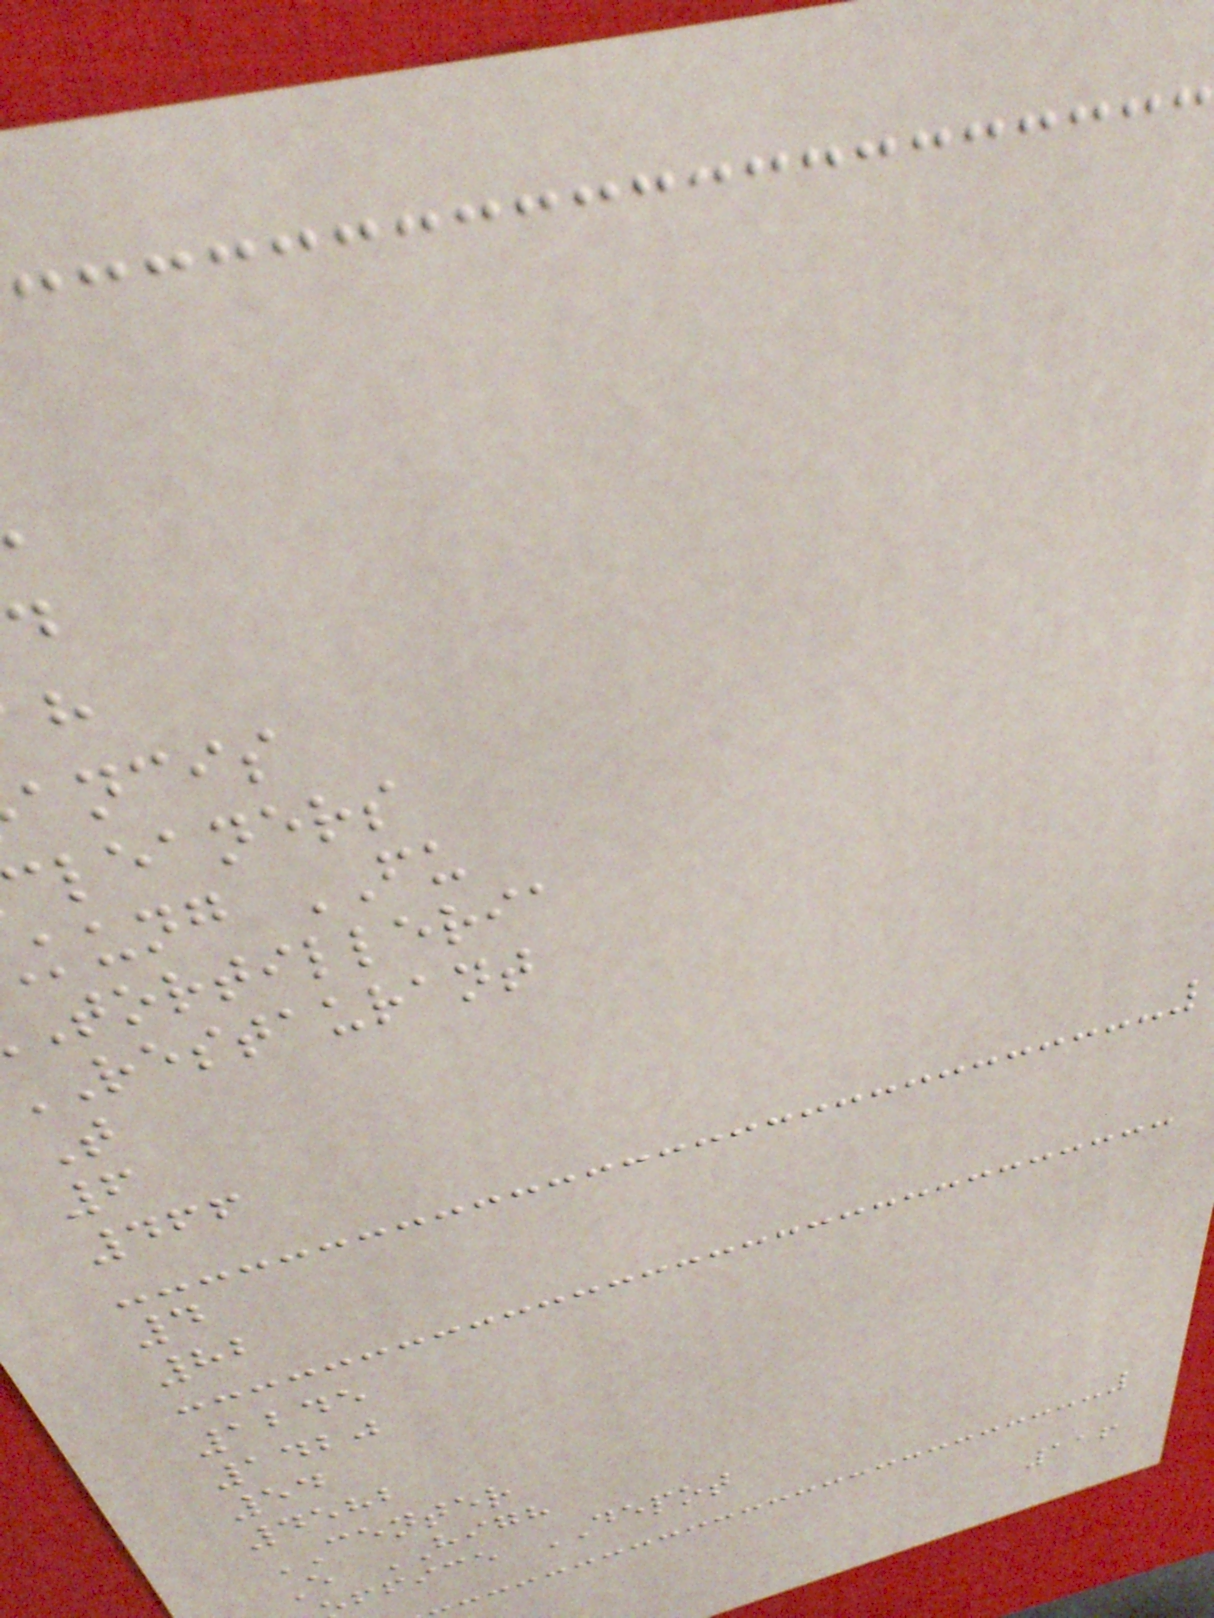ancis
leaners
kung FU
tortilleria
restaurant
T
6
466
4
82
1245
1420
54
4582
CENTER
E HIGH
ffice DEPOT
116
